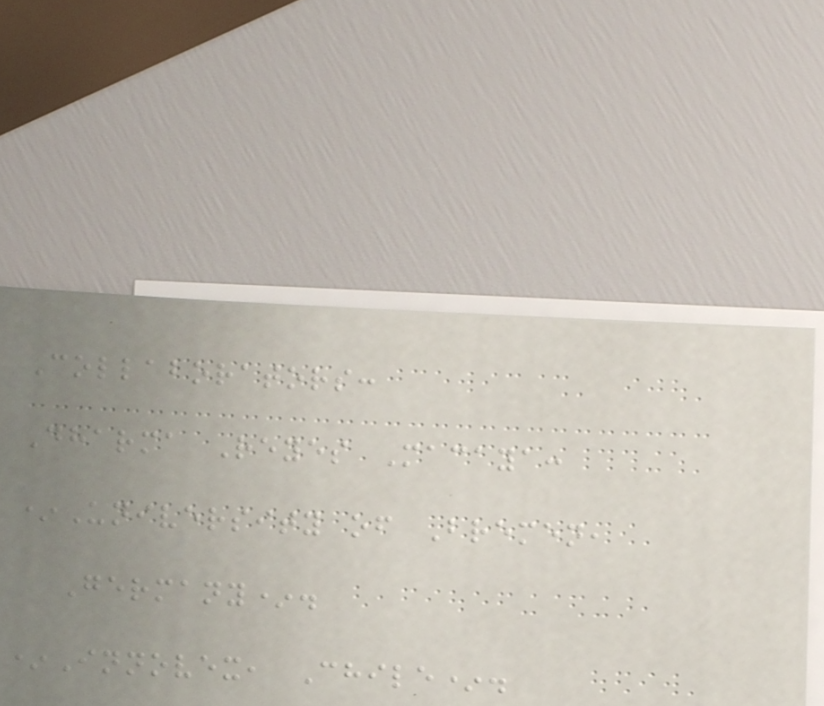Collaborators:
Dharma Reyes Macaya:
*University of Bremen,
Germany*.
*Innovex, Chile*.
